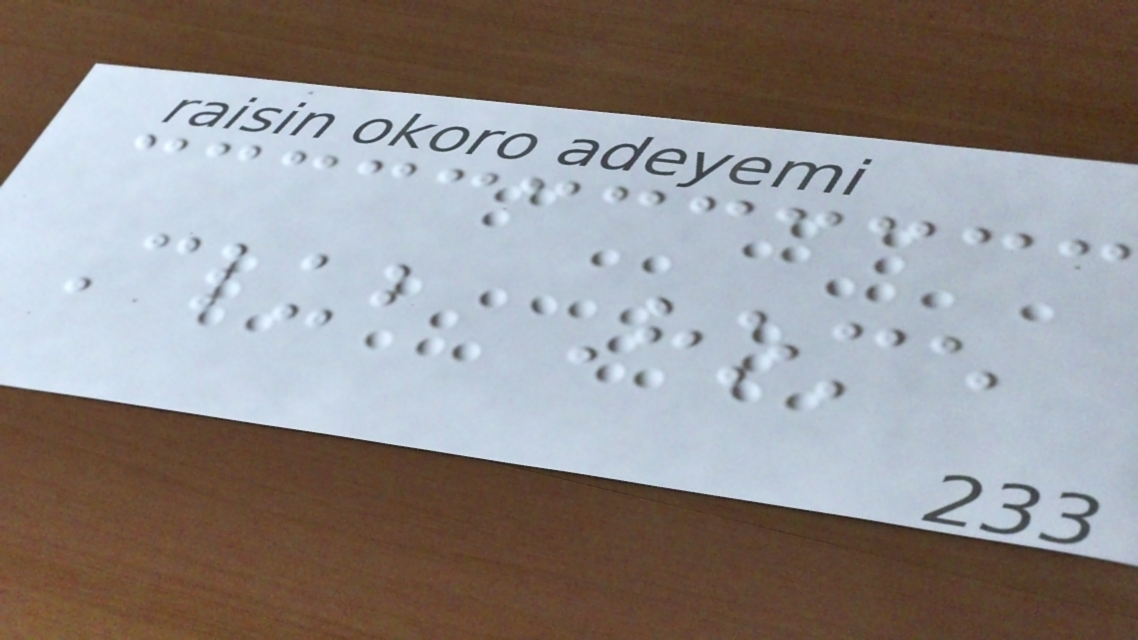Club Home
